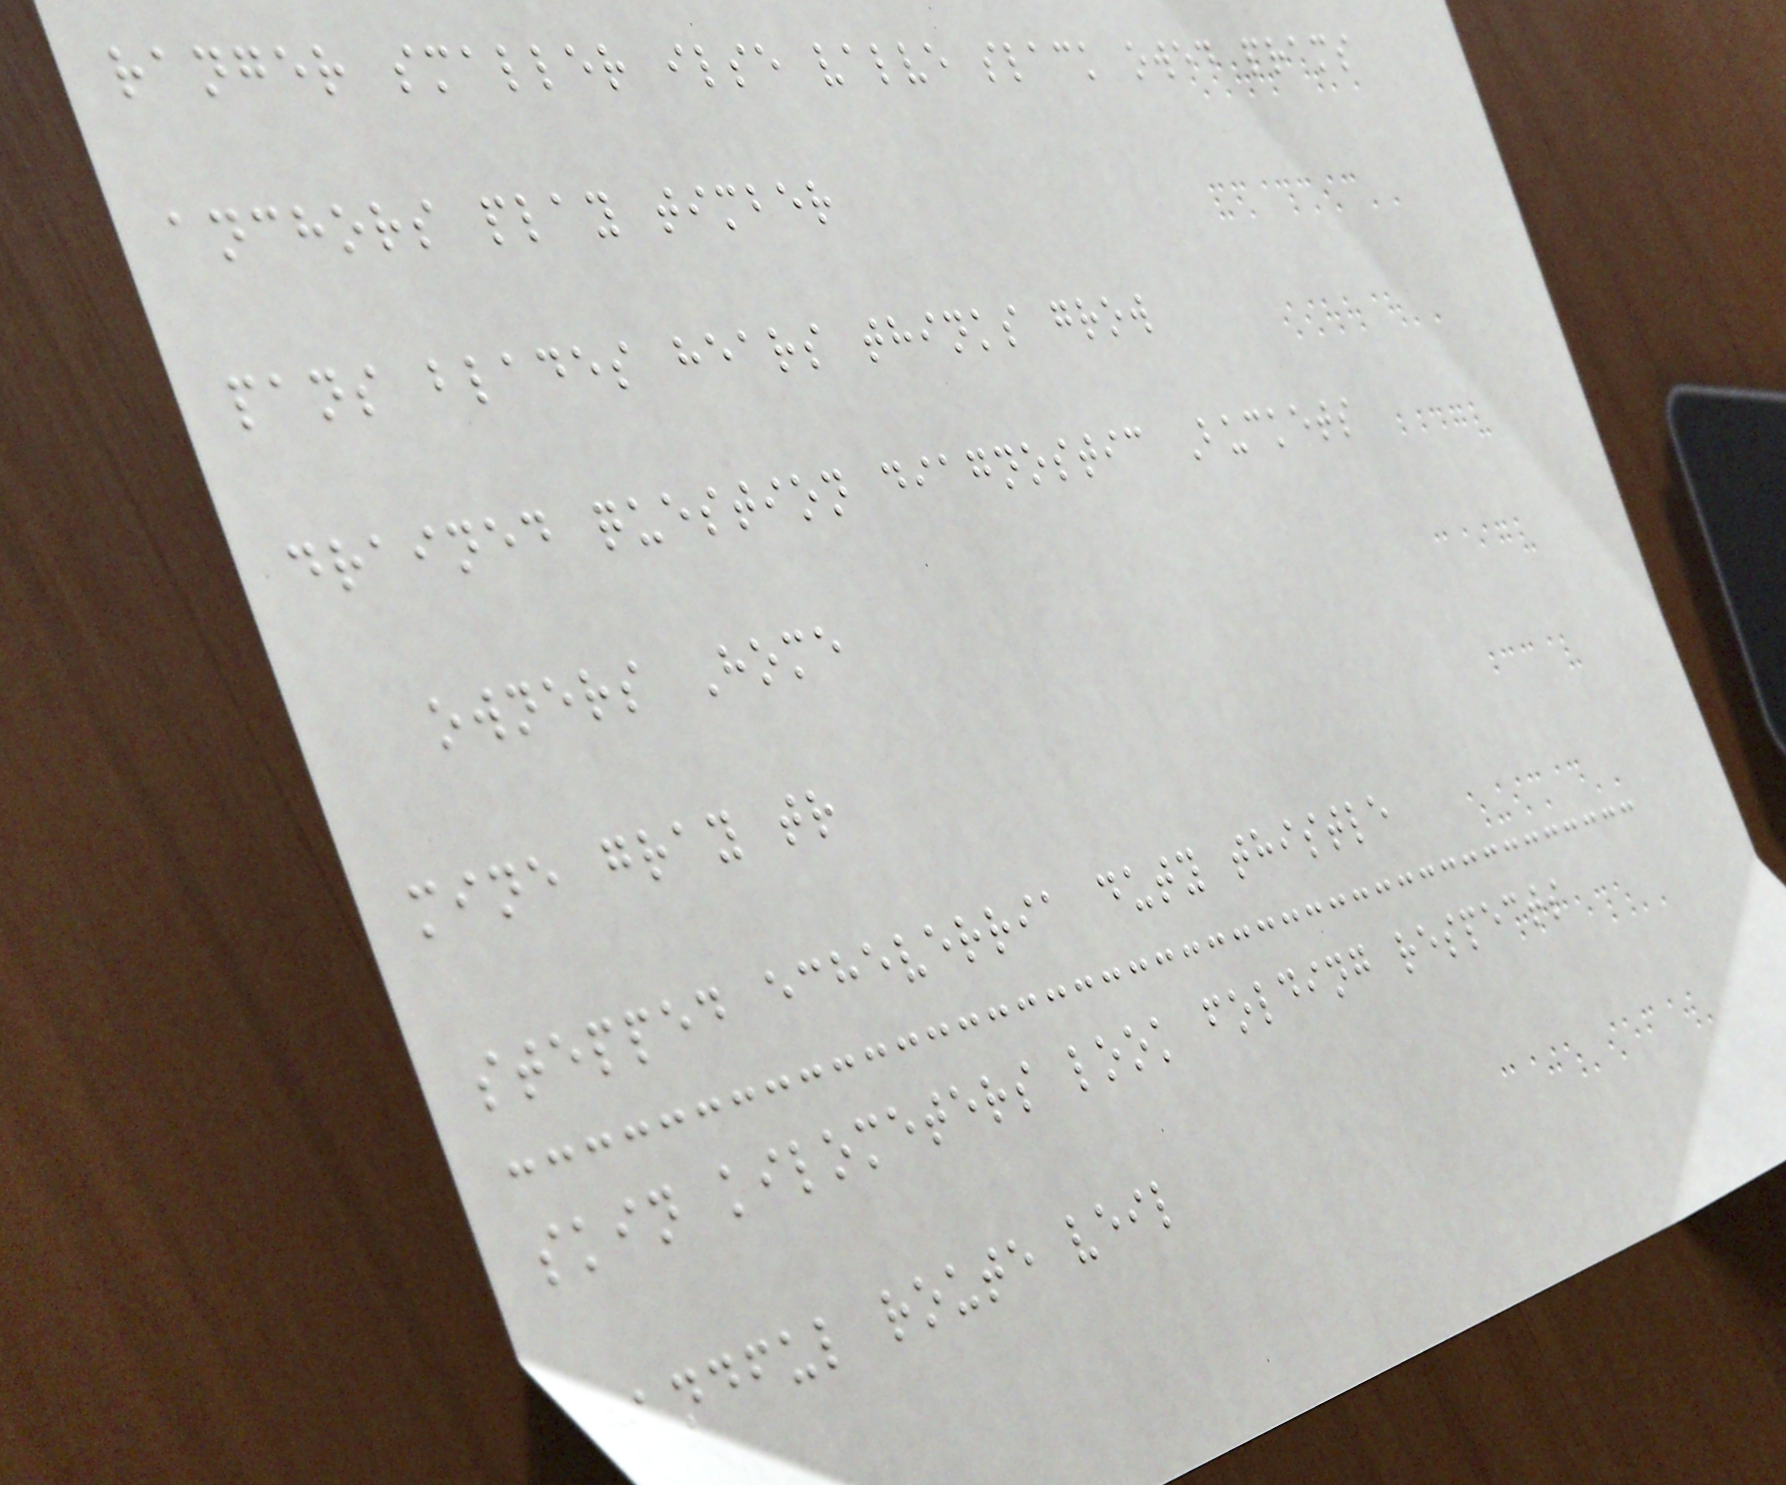ranger smaller ilse valve slack owed prams
anchors play timber
pans blades hears thinks grow
drained question diagnostic Buckets
owners Home
mine gray tr
stepped echeverria duty thistle
skin kilometers look folding respects
handful route veil
